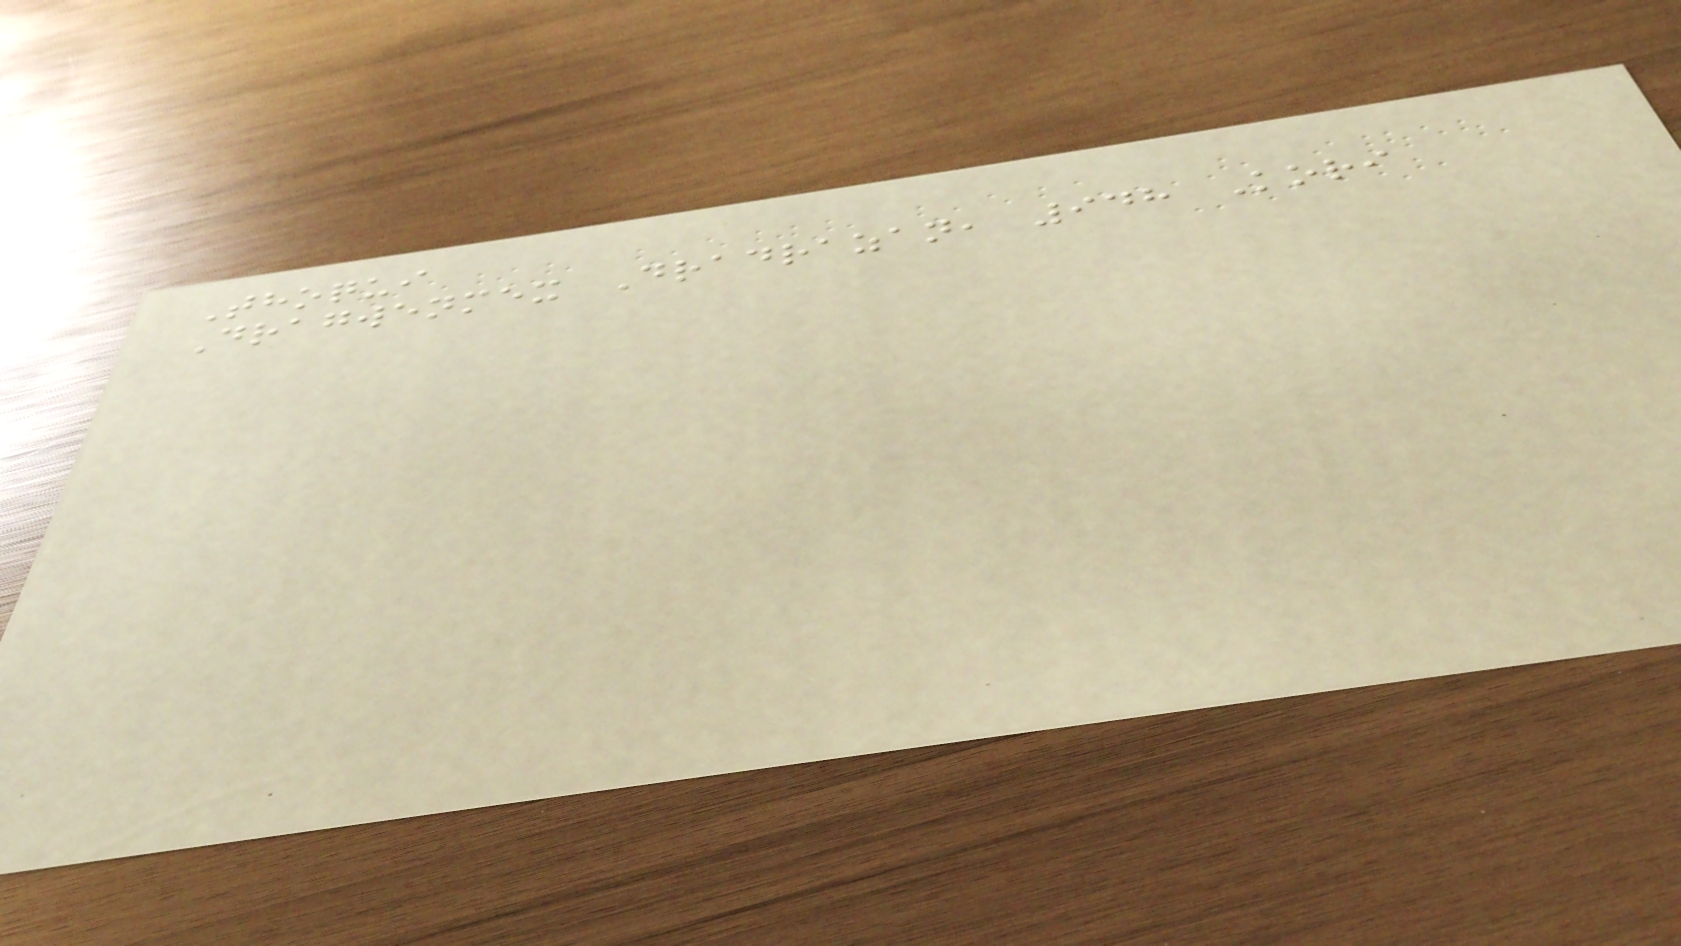Thoqui
Dragwenmex Dradrazan, 948 Kori
